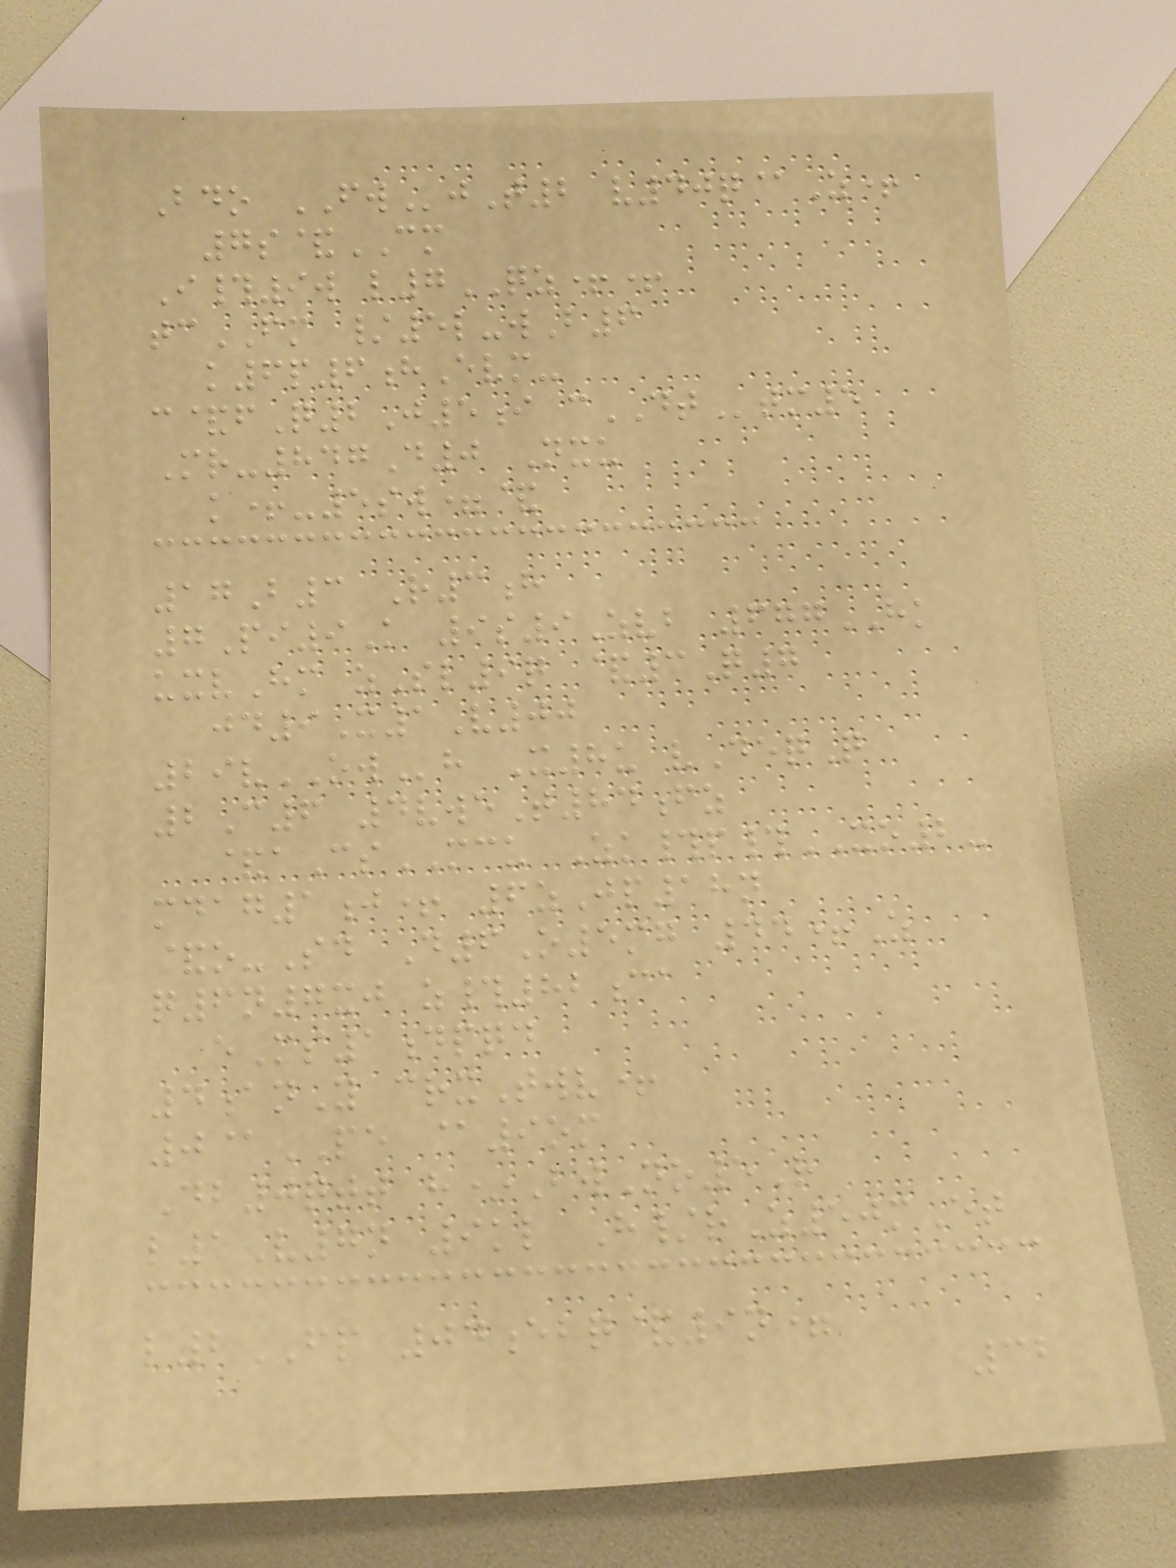Bdo FWjT2 v40q@Z+
7s&CM
I#9w l7QZ++
tcFM /5l-wB6
k6p6hEvm-
c&fQ2J5i cDTtm5
Mr-847D0 Nxu
k+-5sw=&
17B3 R3h
7Pi9K 9s9Zvb 677HK
uxvHm zSl9q &3Q7
jd9X1V00
29vOWh X8u vDeqQ
2C6 4vweT84fz
&aCsMCU Zk#p#XO2-
mdag1j+ 6zJp18n
&o-Sd D6O5mg 44+Z
q6n7xj z#82ca
eMs1dpqd
4anY crxTwv+
0@PE @9om
Db0qtt h*BwNo5R
l1V7n 9kl H/rZ50mEt
l2FP 04ebq&9n=
32
